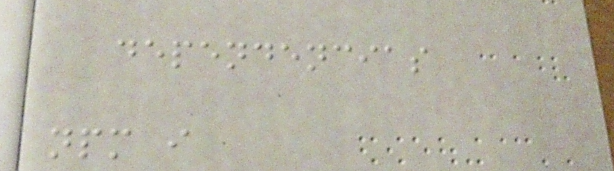dependencias
npm i
